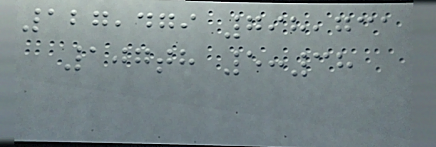127,479 798,731
107th 5:38
